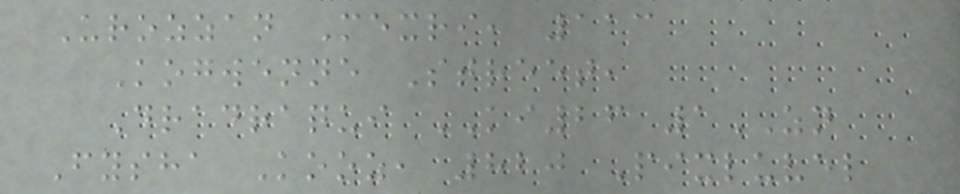Urozzan Mexri, 113
Kogwenne Street,
Dradraqui KI26 1ZN
Fysha Kooz, 820 Pixluvel
